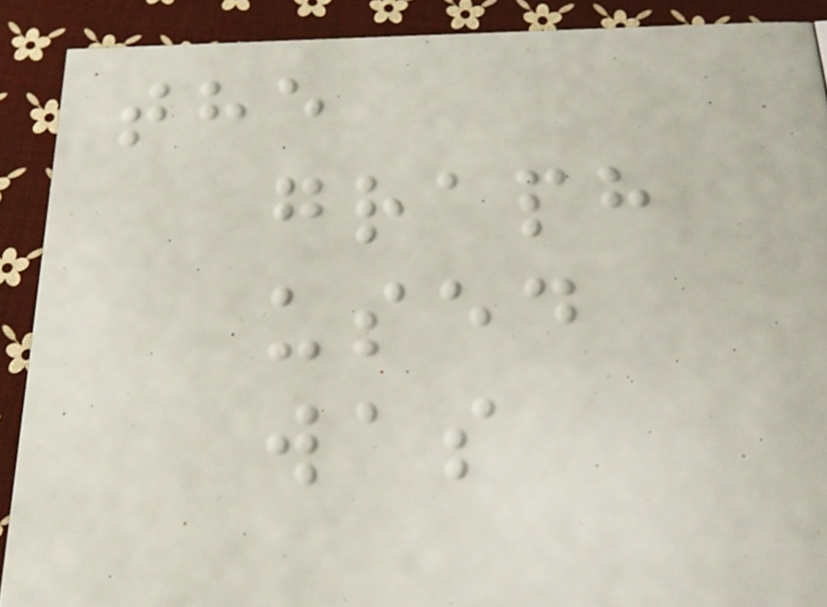the
graph
used
was
